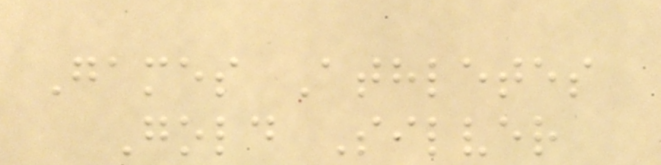Games Athletes
Gold Silver
